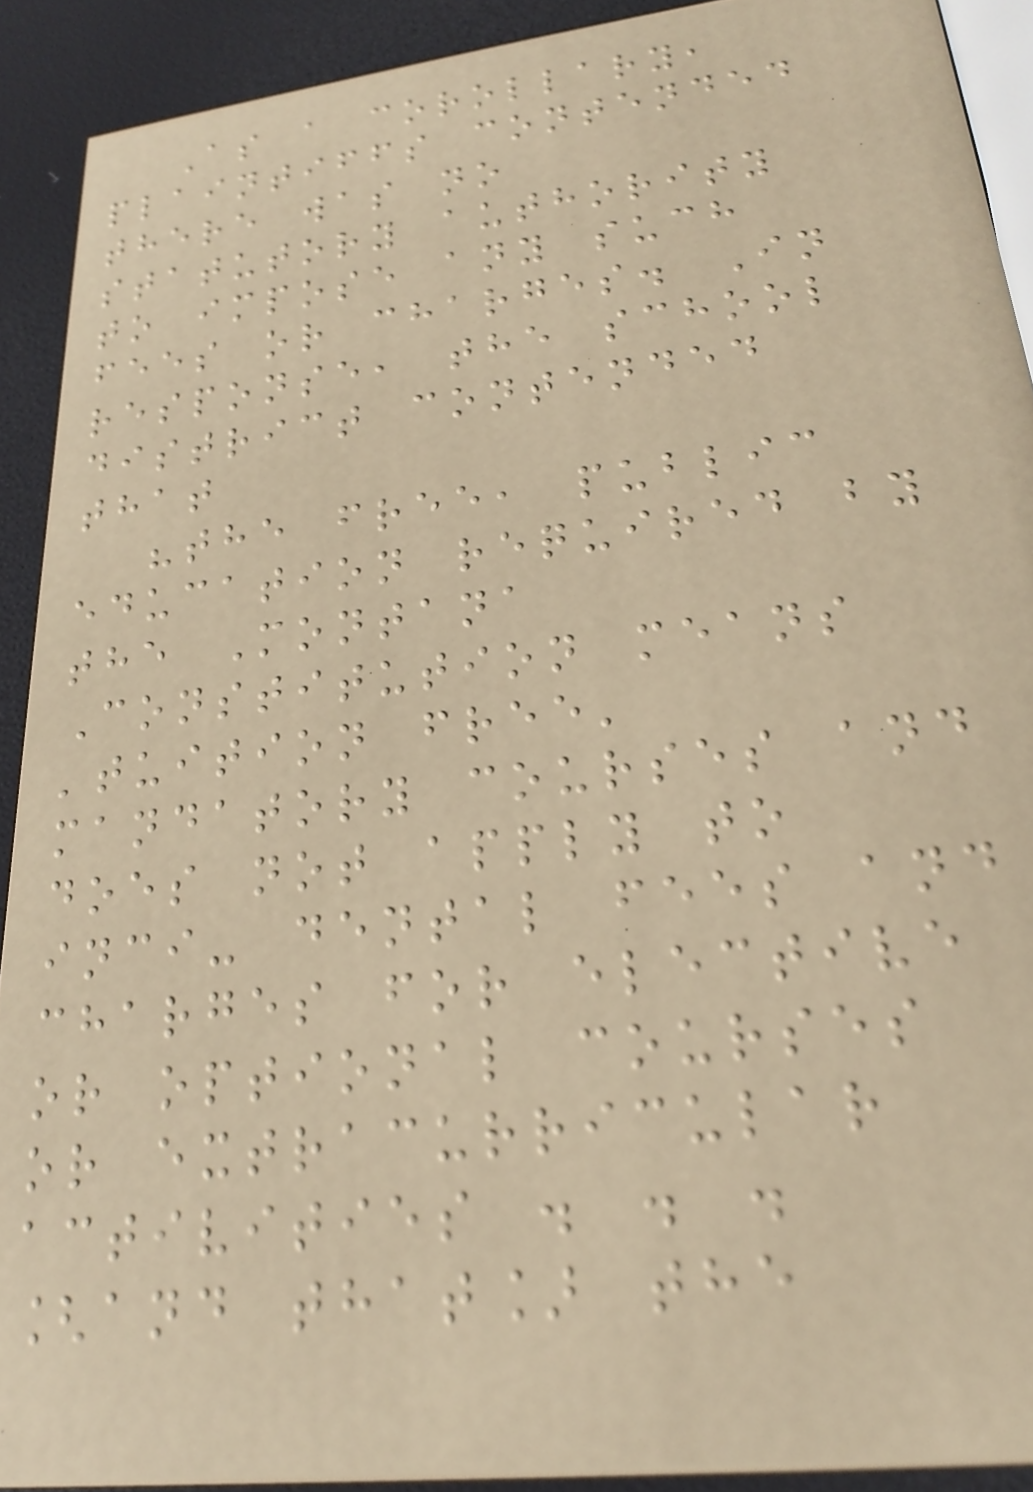As a corollary,
plaintiffs contended
there was no
statutory authority
to impose any such
fees or charges. In
response, the school
district contended
that
"the free, public
education required by
the Montana
Constitution means
'tuition free'
mandatory courses and
does not apply to
inci- dental fees and
charges for elective
or optional courses
or extracurricular
activities . . .
[and that] the
